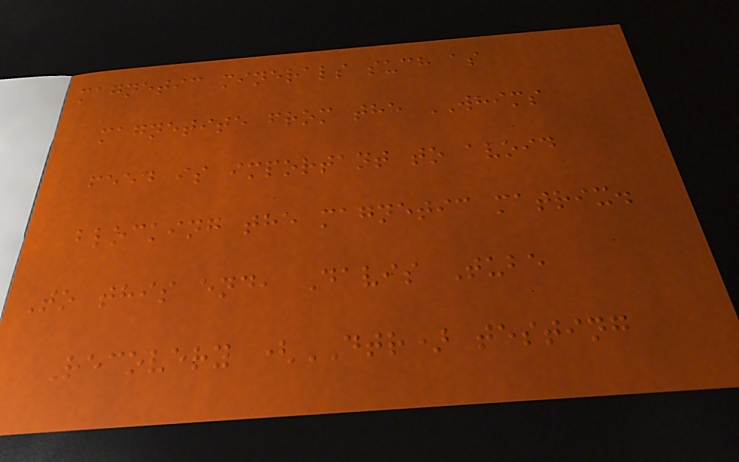magnetic minerals such as
magnetite from the WHIMS
feed is important to avoid
blocking the magnetic matrix.
To this end, Davis Tube
Recovery (DTR) testing
